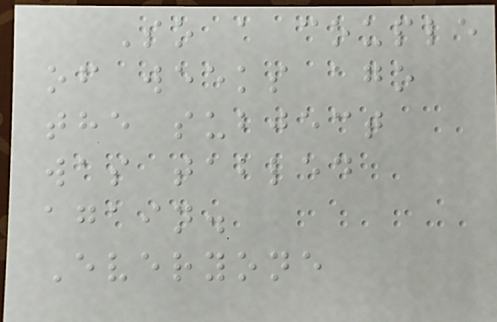So a couple
of weeks ago
the subject
was tabled
again.
Everyone
